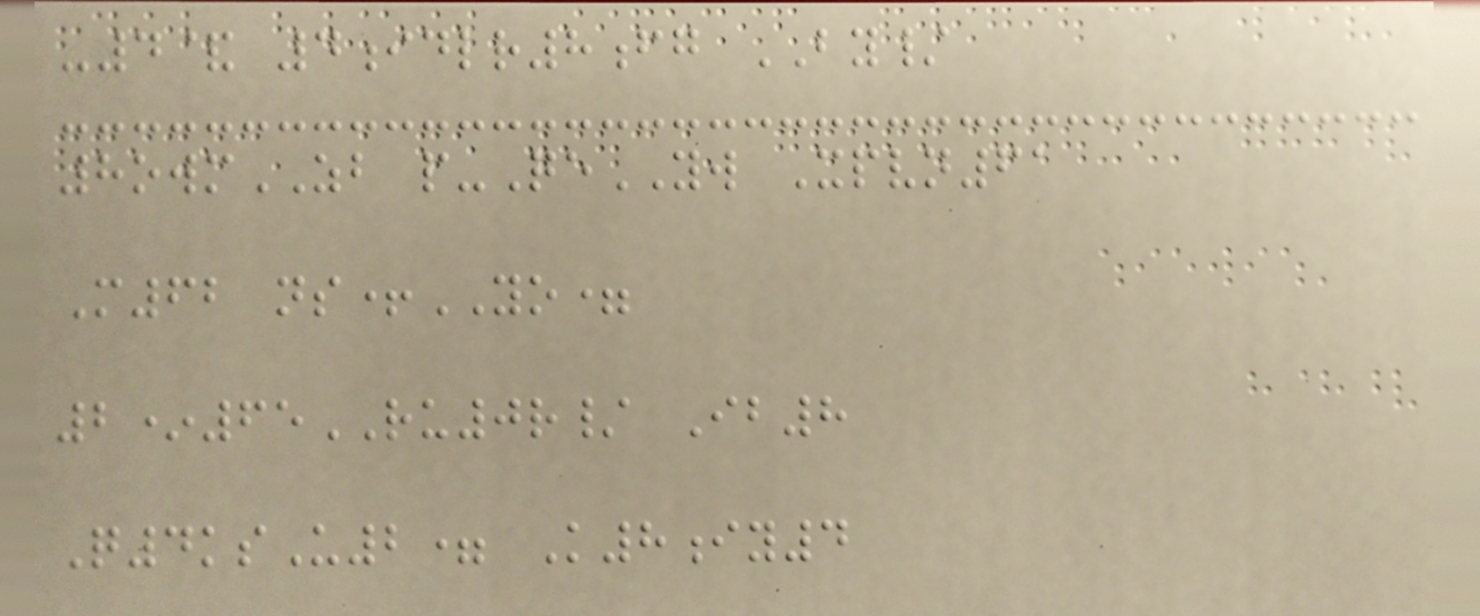-4& 4idlr8fg BY/
8owmZB p-QeYW Xpvn61
M62 ns+YO=
2*65RU0r/ Ib8
Q4ksU2= K8iy4
